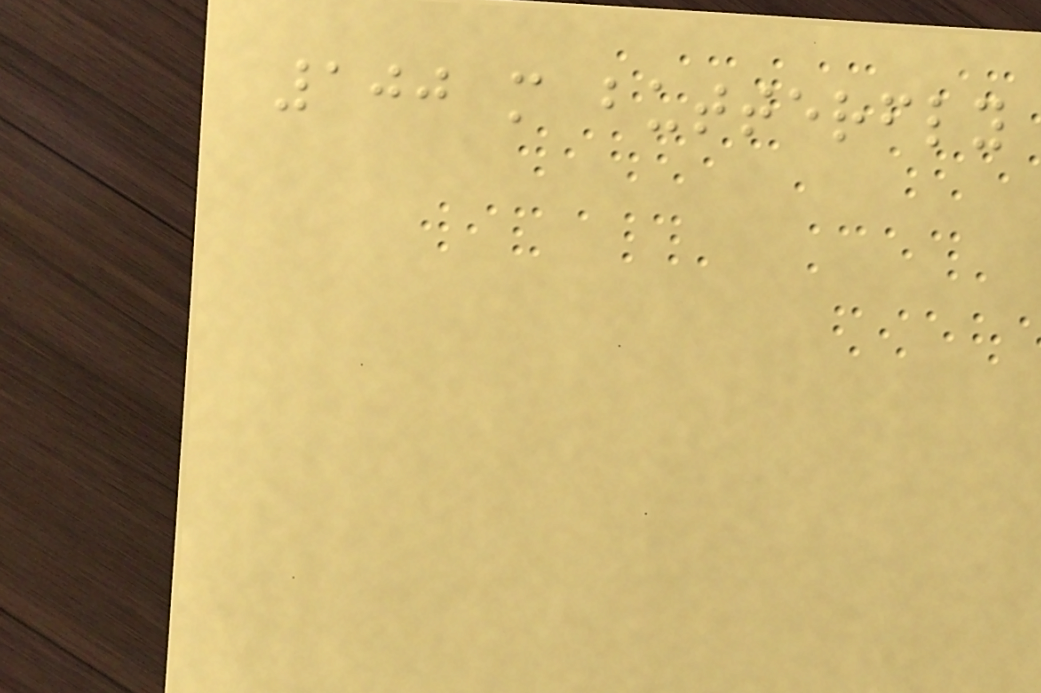100 m butterfly
